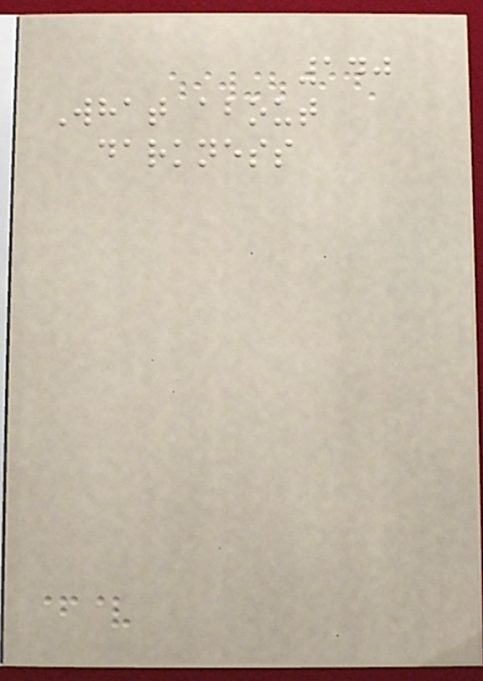140
What about
darkness
